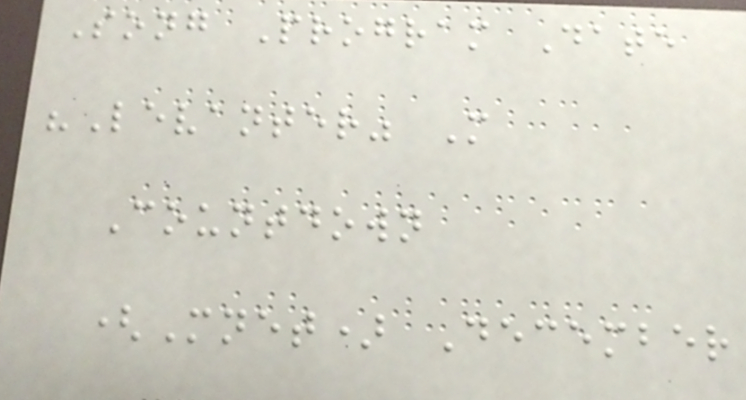Song Program Date
"Levanter" M
Countdown
(Mnet) December
